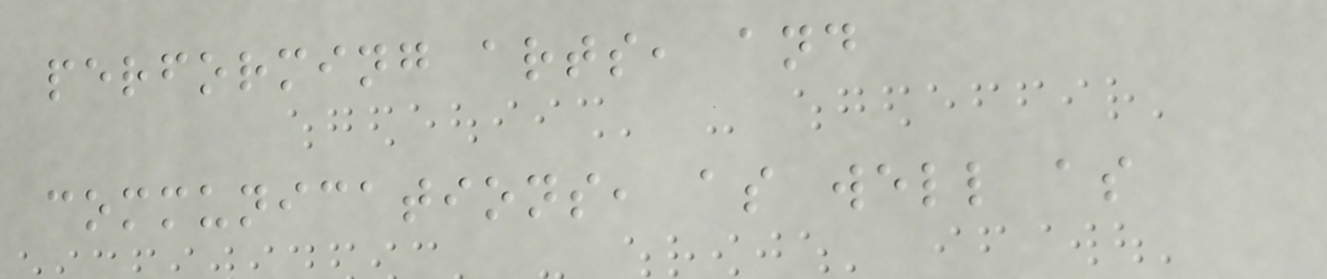performing arts, and
communications, as well as
